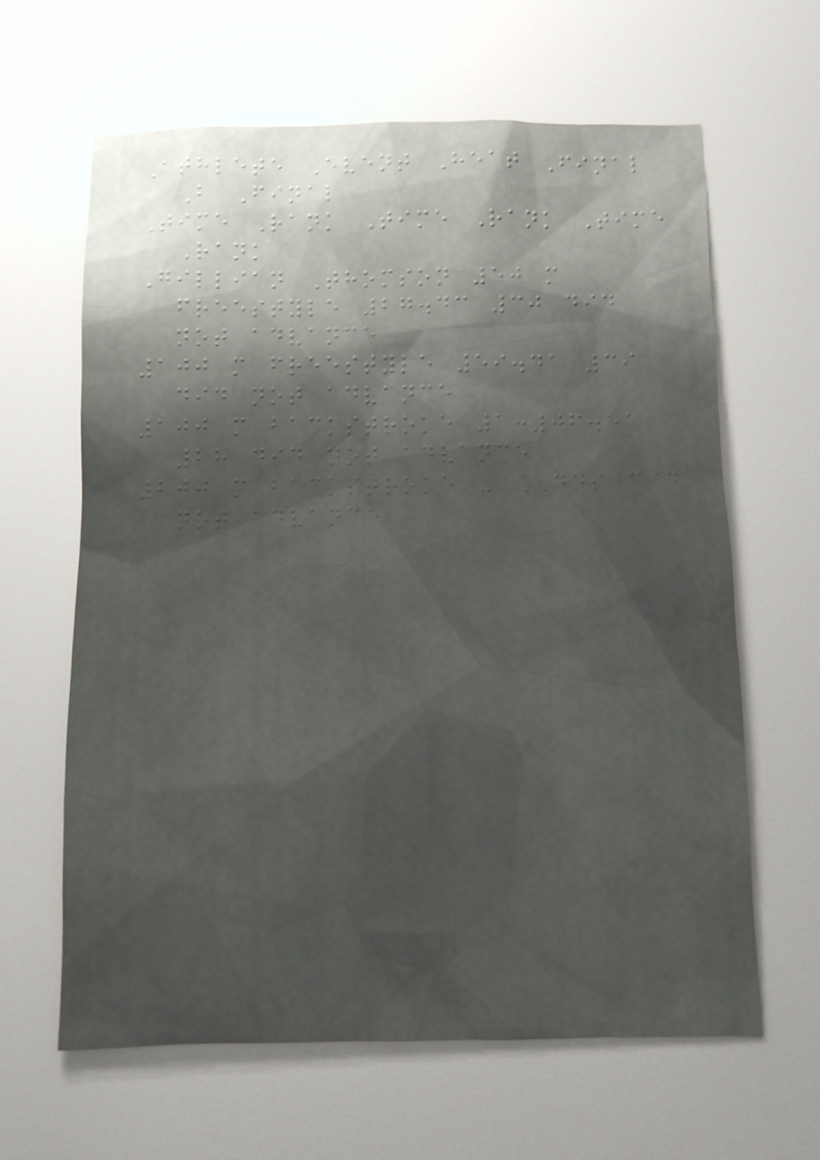Athlete Event Heat Final
B Final
Time Rank Time Rank Time
Rank
Gillian Thomson 50 m
freestyle 27.43 30 did
not advance
100 m freestyle 59.41 39
did not advance
100 m backstroke 1:06.51
28 did not advance
200 m backstroke - DNS did
not advance
